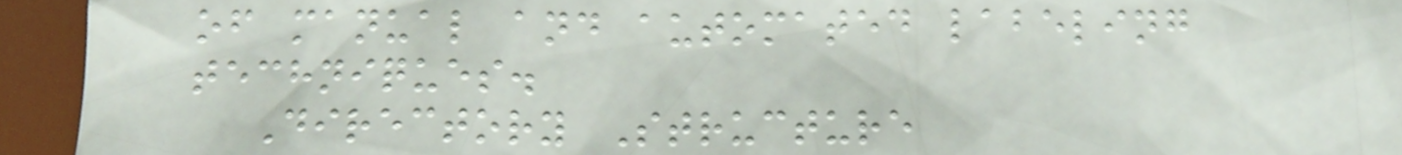of manual and automated labeling
techniques.
Directory Structure
